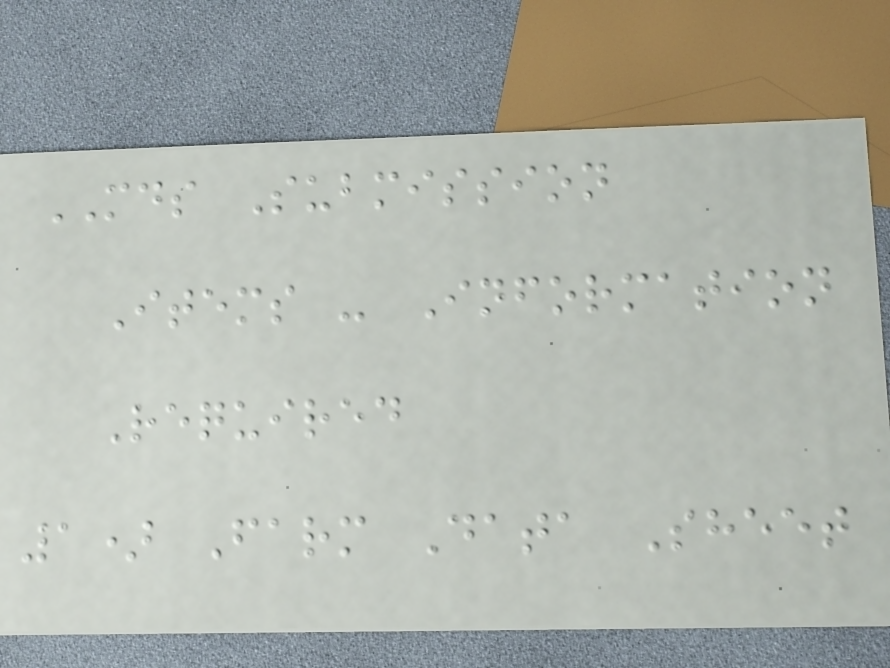MDS Submission
Items - Information
Required
1) Farm Data Sheet
